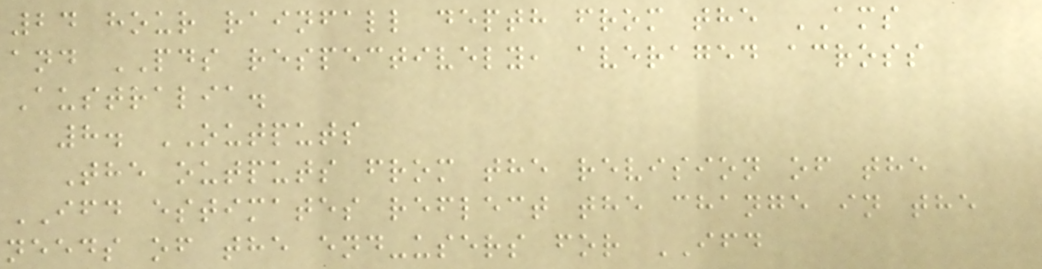24 hour rainfall depth from the AMS
and PDS respectively, averaged across
Australia.
8. OUTPUTS
The outputs from the revision of the
IFD estimates reflect the change in the
needs of the end-users for IFD
